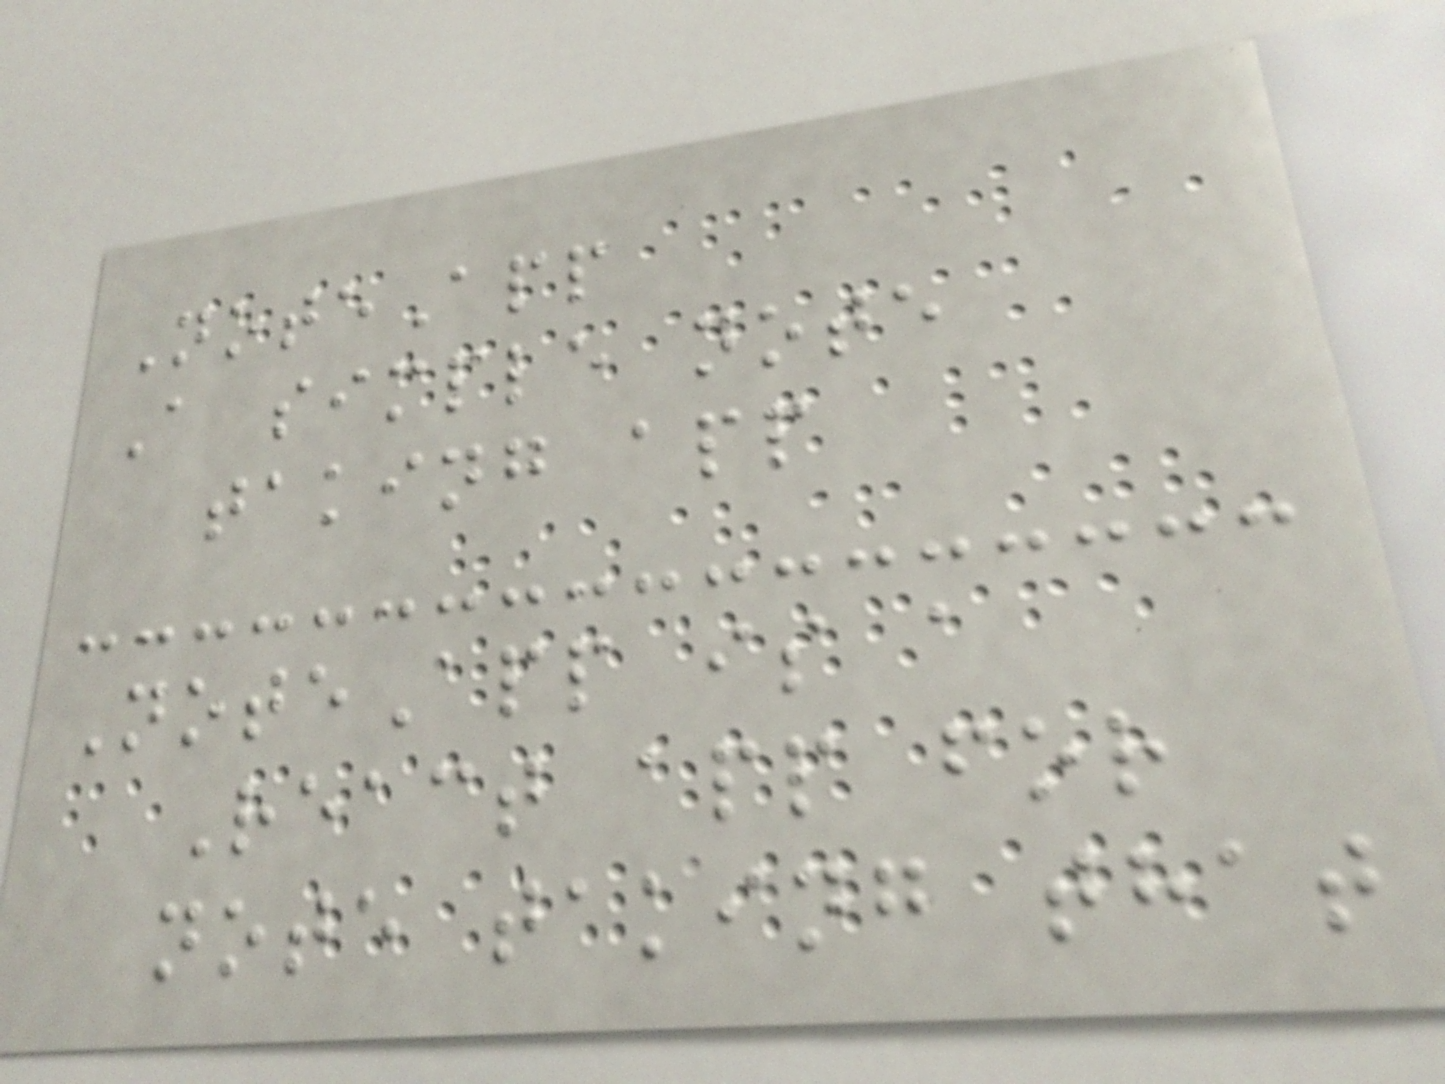NoteApp
A simple note
taking app
NoteApp is a
React app for
note taking that
